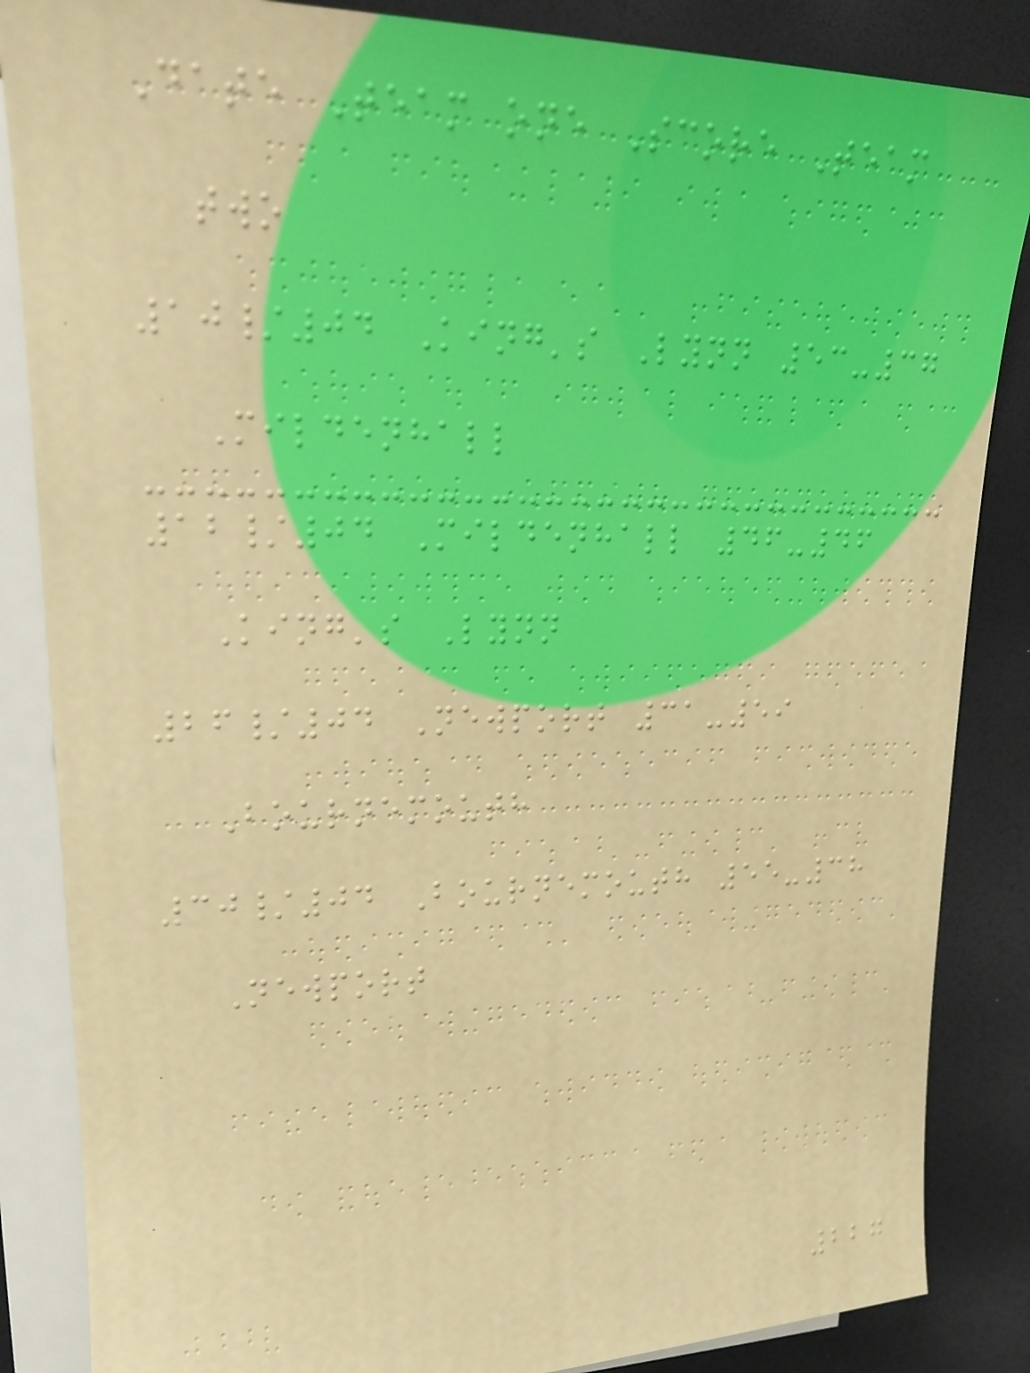Date Team one Score Team
two
10/04 King's Lynn 53-37
Mildenhall
12/04 Mildenhall 46-46
King's Lynn
26/04 Newport 31-59
Bournemouth
30/04 Bournemouth 55-38
Newport
227
